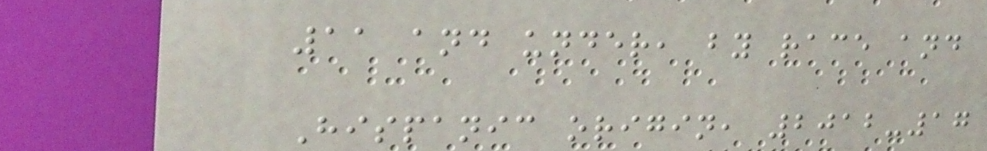11 and under, by race and
Hispanic origin, 2012-17
